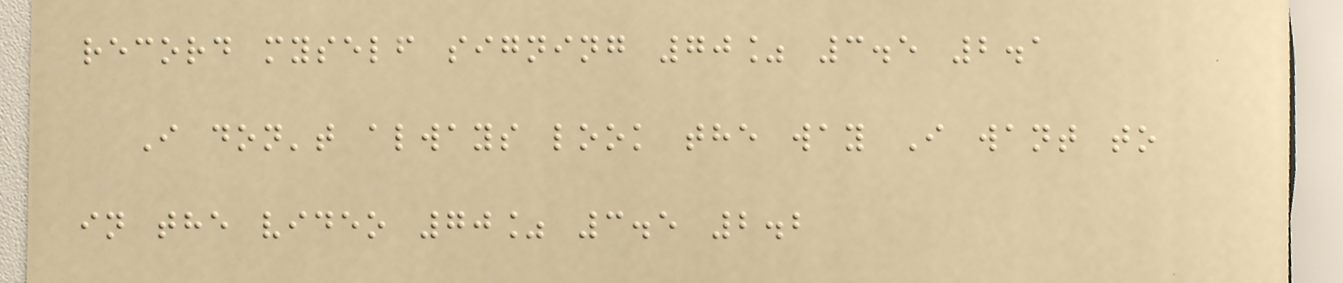record myself signing 70% 3.5 2.1
I don't always look the way I want to
in the video 70% 3.5 2.2
